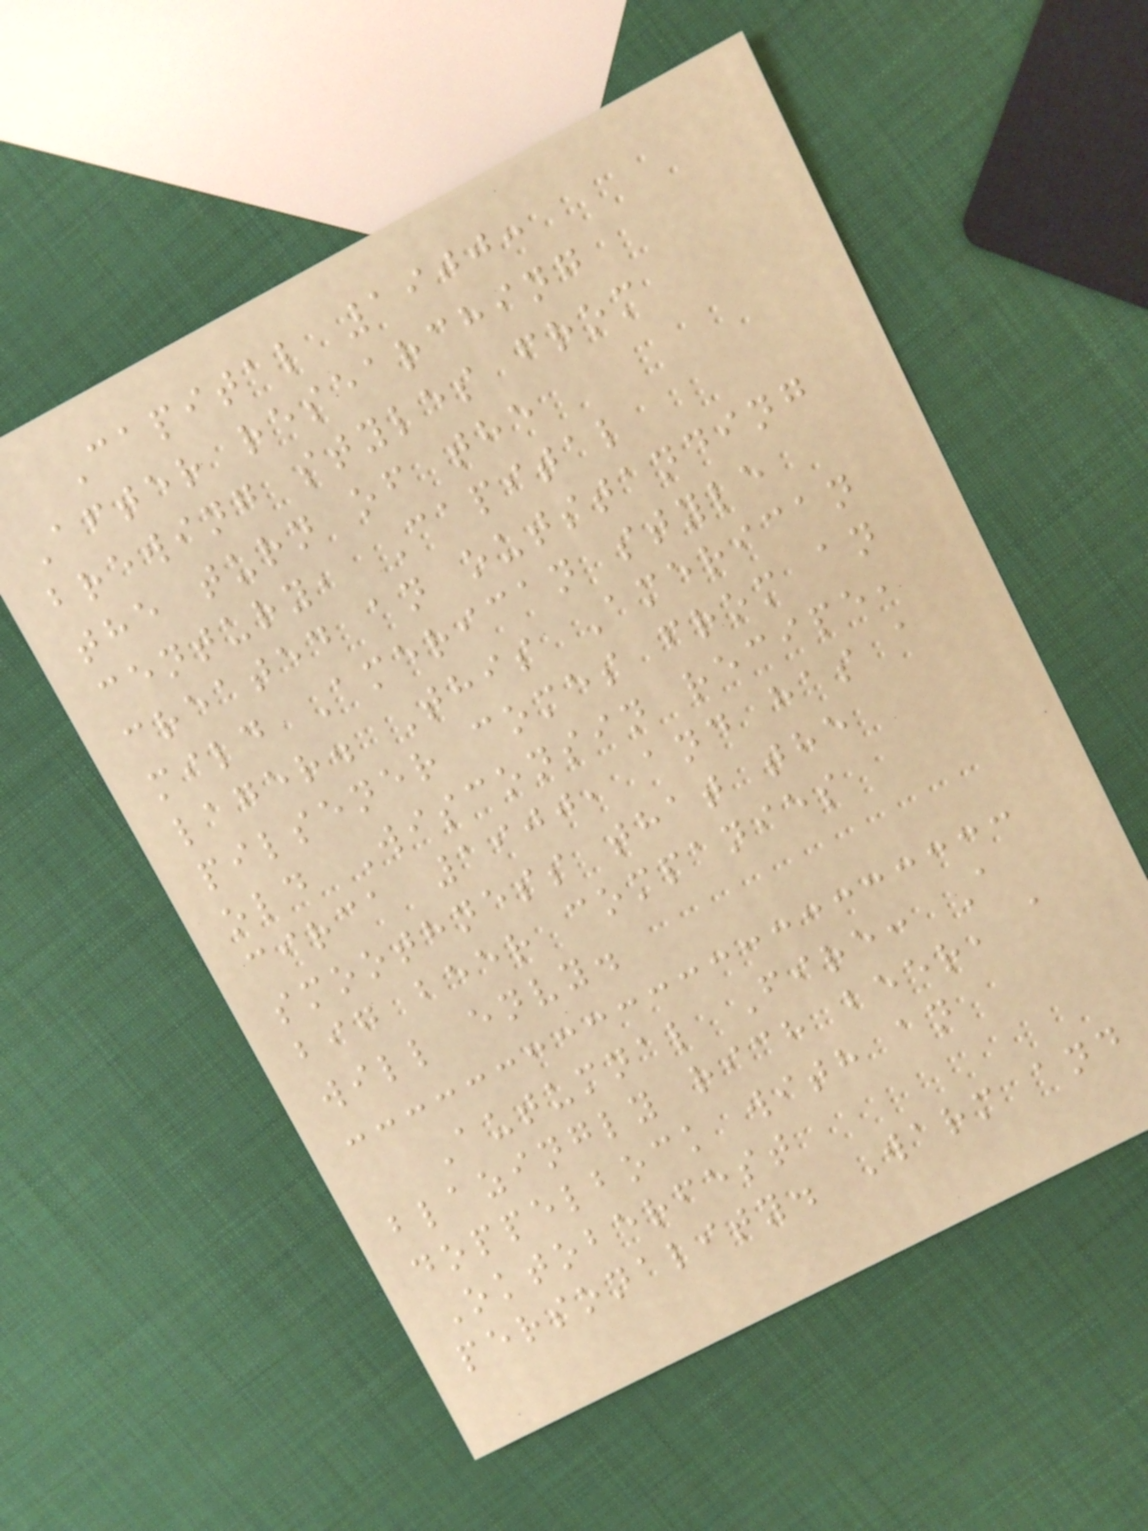Capital 1900:
After researching
brewing styles from
the turn of the
century, Capital
created an outstanding
mild American style
lager. This American
pilsener comes from an
old Wisconsin recipe,
circa 1900, and has a
smoothness that the
big beer companies
will envy.
Autumnal Fire: A
blazingly rich beer, a
doppelbock with an
Oktoberfest
personality. Warm and
